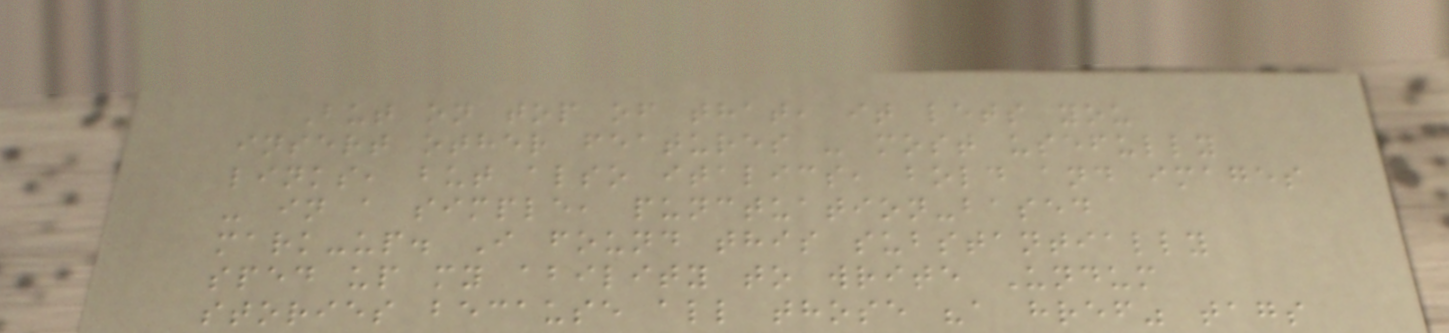But on top of that, it lets you
insert other features - most usefully
links, but also italics, bold and images
- in a simple, punctuation-based
mark-up. I found this substantially
sped up my ability to write Undum
stories because all those "a href" tags
